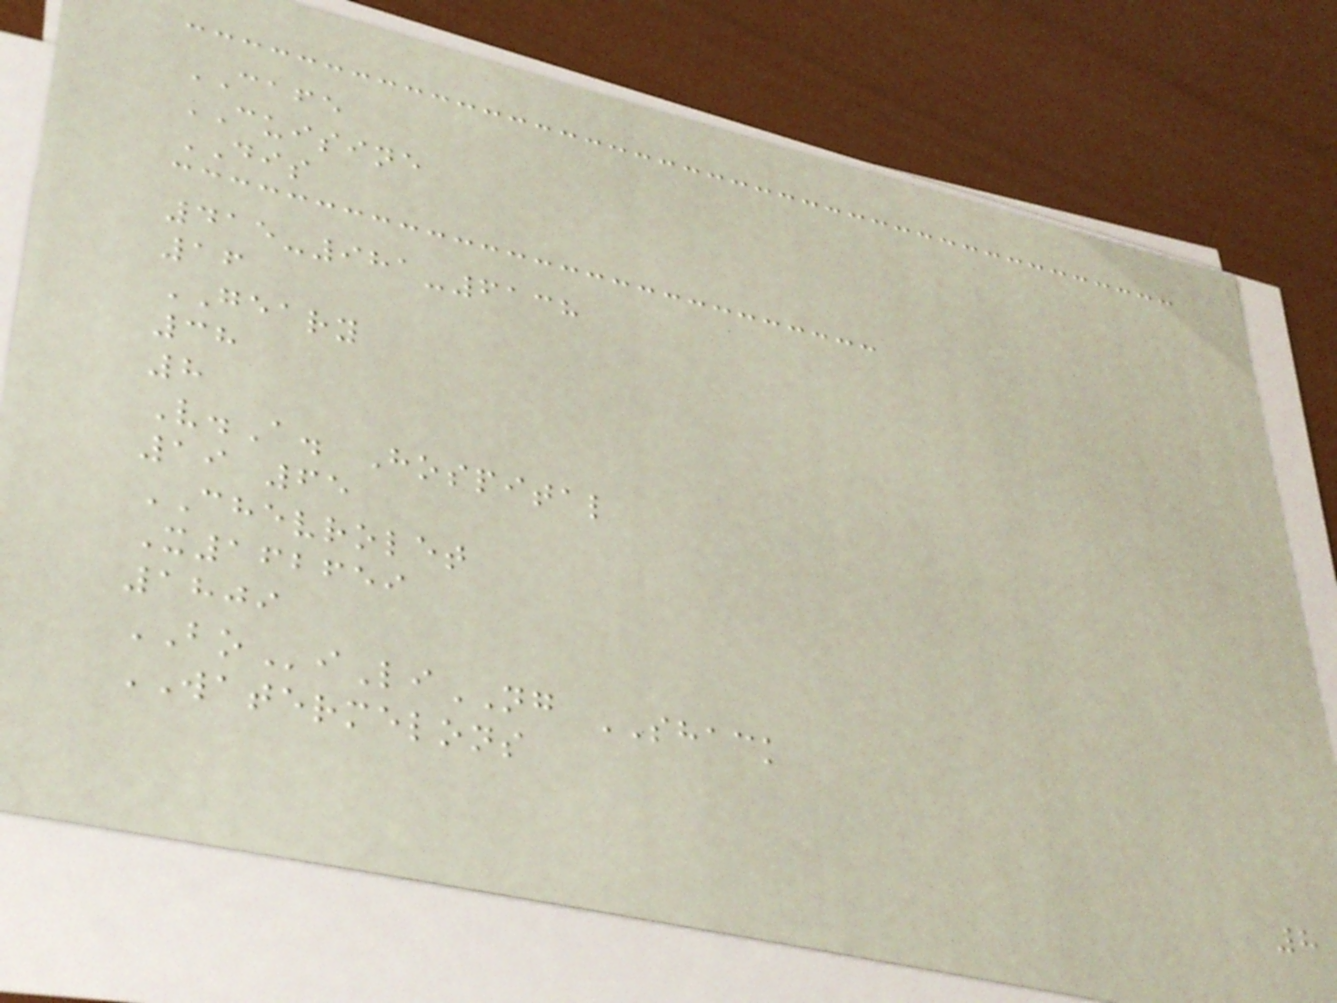CAFE
CUISINE
DIS
415-981-6138
16
GEARY
38
8
V.A. Hospital
19 65
CHEVROLET
X162659
1809
BOiLiNG SHACK
WATERMELONS
8
